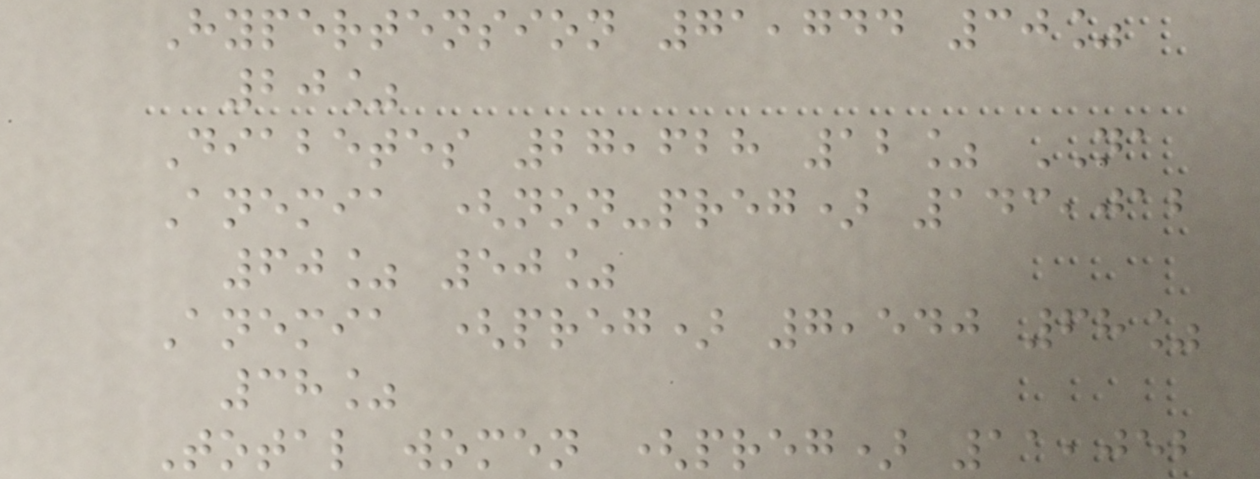Hypertension 71,744 30%
20%
Diabetes 27,628 12% NA
Anemia (non-preg) 143,012
60% 50%
Anemia (preg) 7,540 68%
38%
Total women (preg) 11,052
